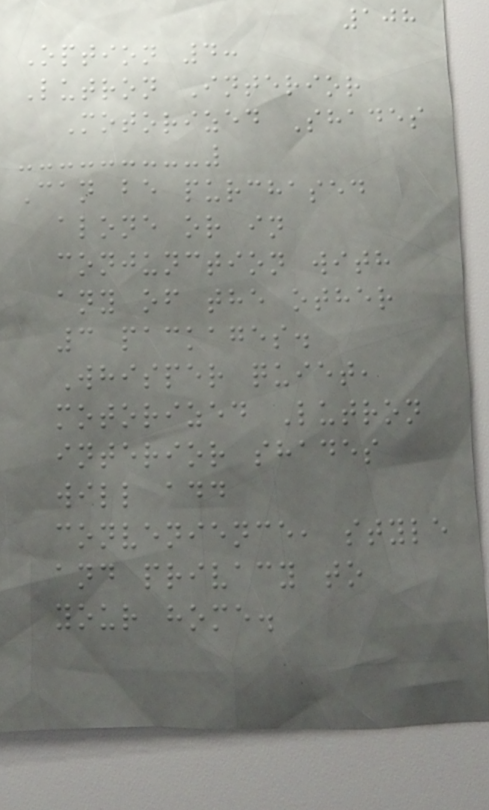108
Option 4:
Lutron Interior
Motorized Shades
Can be purchased
alone or in
conjunction with
any of the other
3 packages.
Whisper quiet,
motorized Lutron
interior shades
will add
convenience, style
and privacy to
your home.
